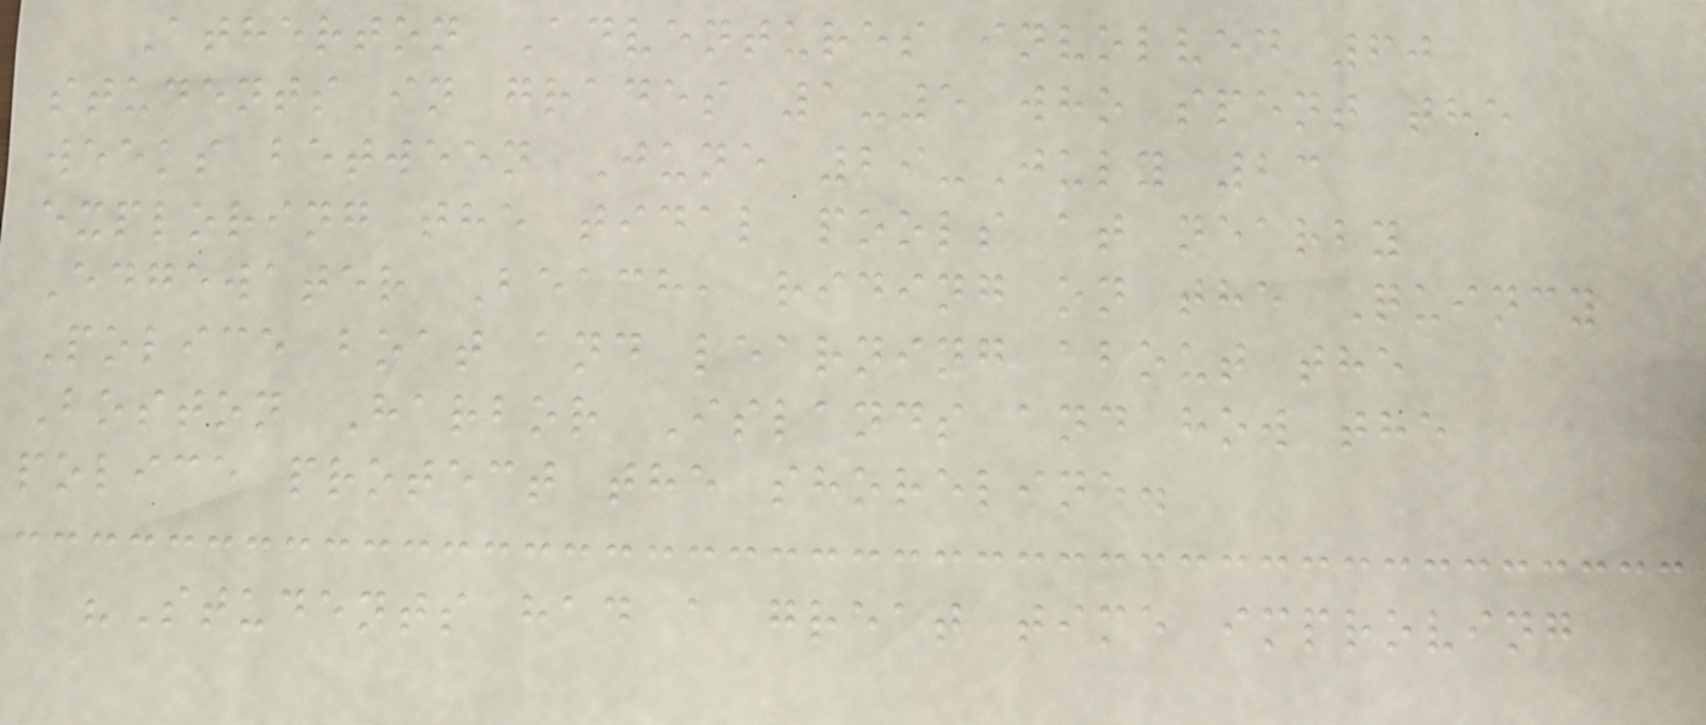Atherton Adventures involved 60
students in grades 1-5 who spent the
weeks between June 29-July 23
exploring the tidal pools at nearby
Edgewater Beach, riding on the Quincy
Police boat and learning about the
Boston Harbor Islands and how the
police protect the shoreline.
"Students had a great time improving
